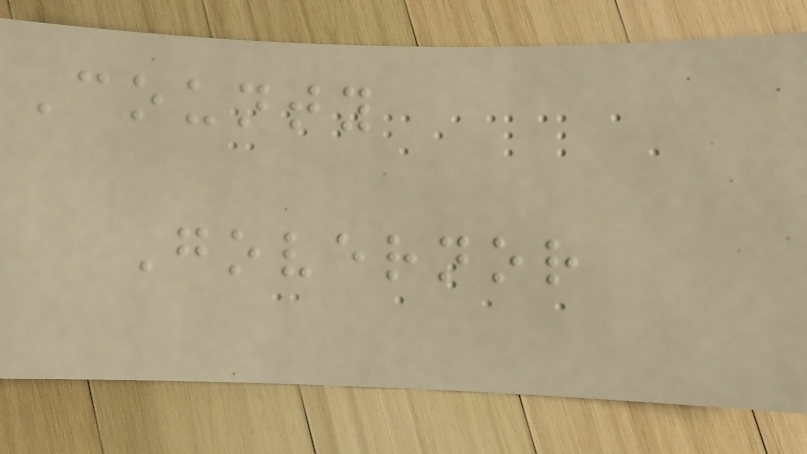County
Governor
